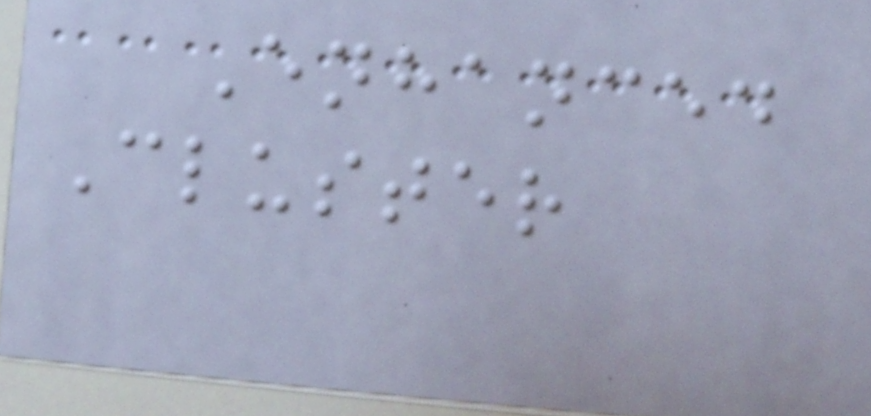Enhanced
Cluster
